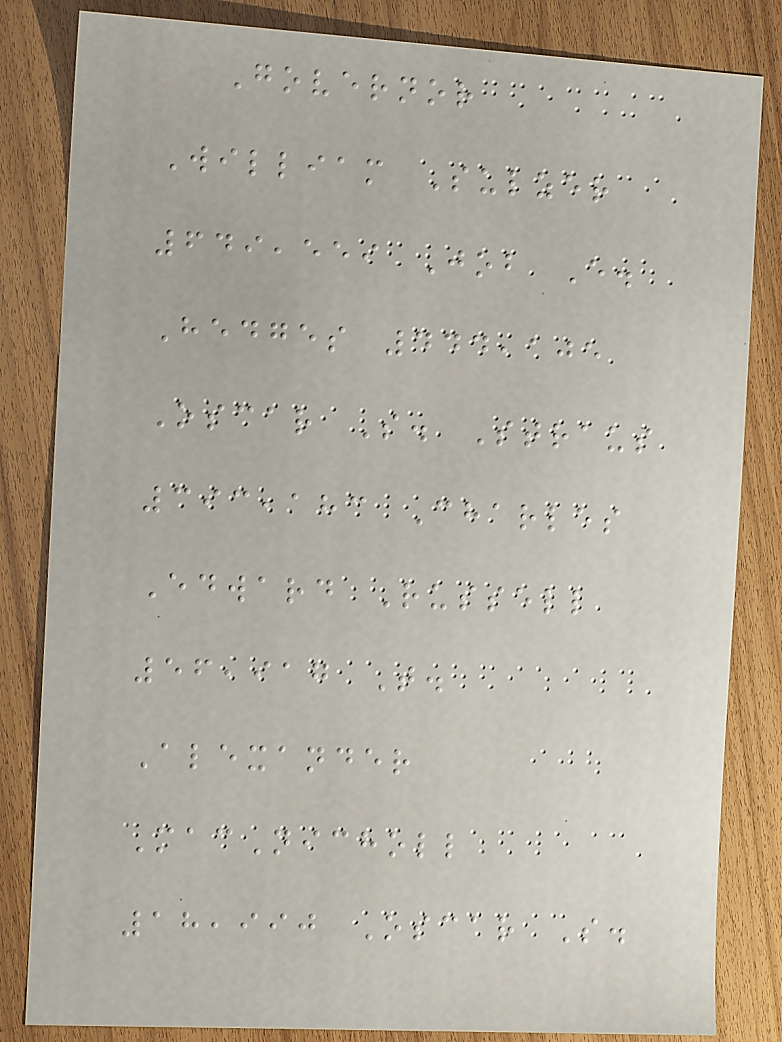Governor
William Sulzer
649,559 Job E.
Hedges 444,105
Oscar S. Straus
393,183 Charles
Edward Russell
56,917 T.
Alexander
MacNicholl
18,990 Oscar S.
